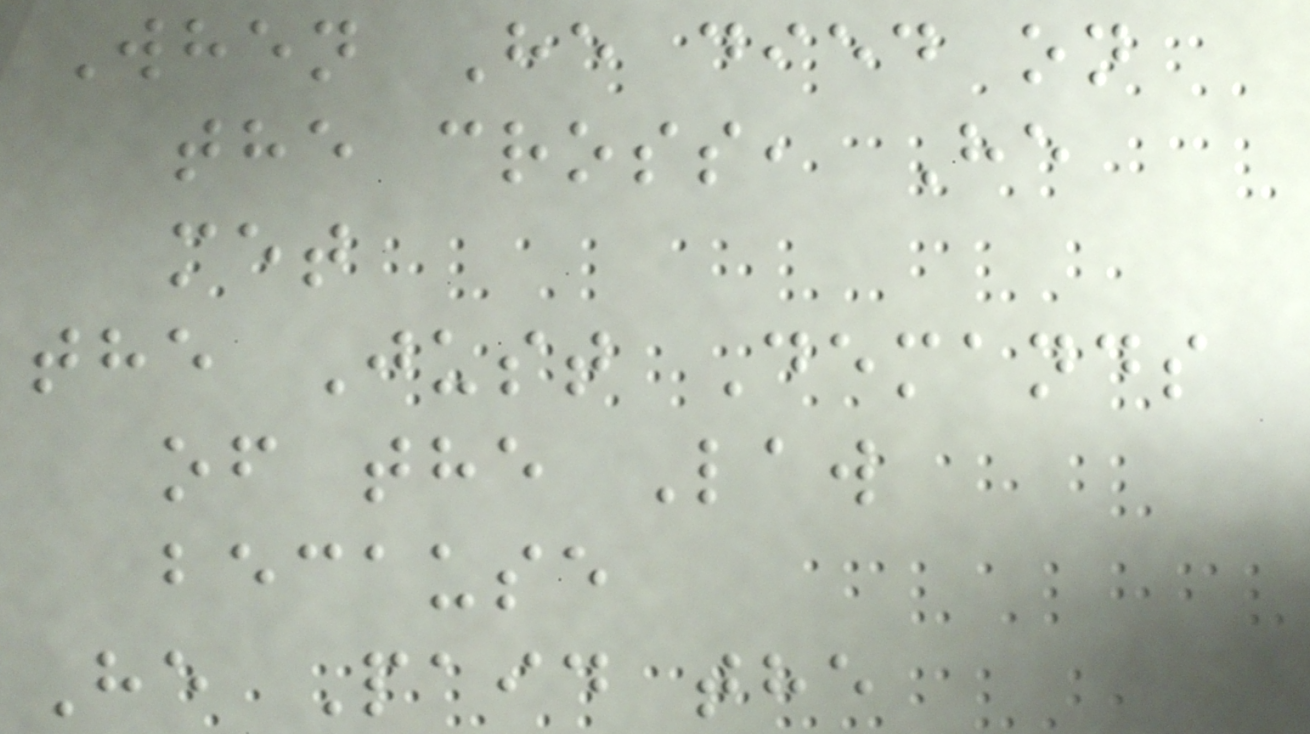When He died on
the cross, He
met
the Just Demands
of the Law
because
He Paid the
